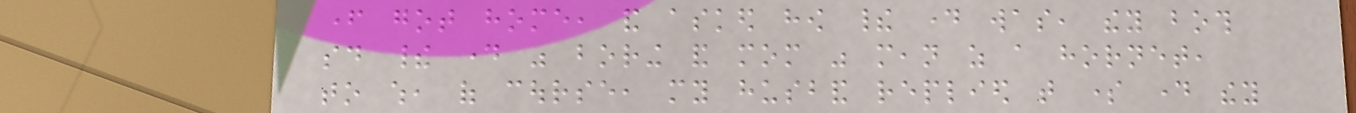father got home, and asked how their day was, they both
said their day was boring and mom was mean as a hornet,
to which, of course, my husband replied that some day they
